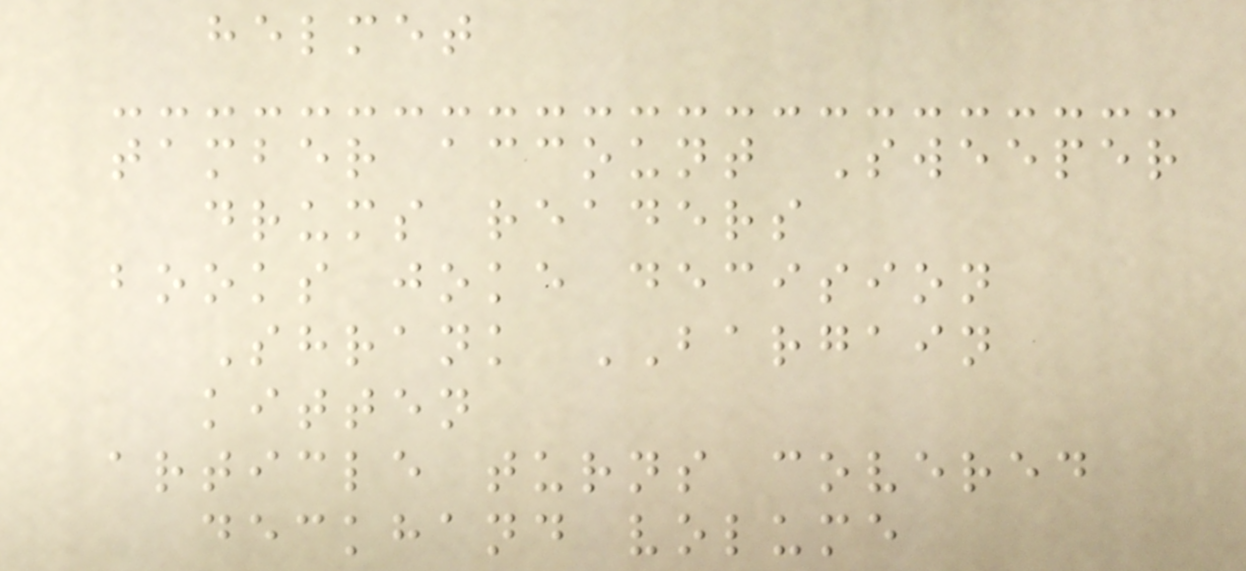helmet
tamber account Sweeper
drums readers
books joke decision
Shrank BARGAIN
kitten
article turns covered
deckhand volume
